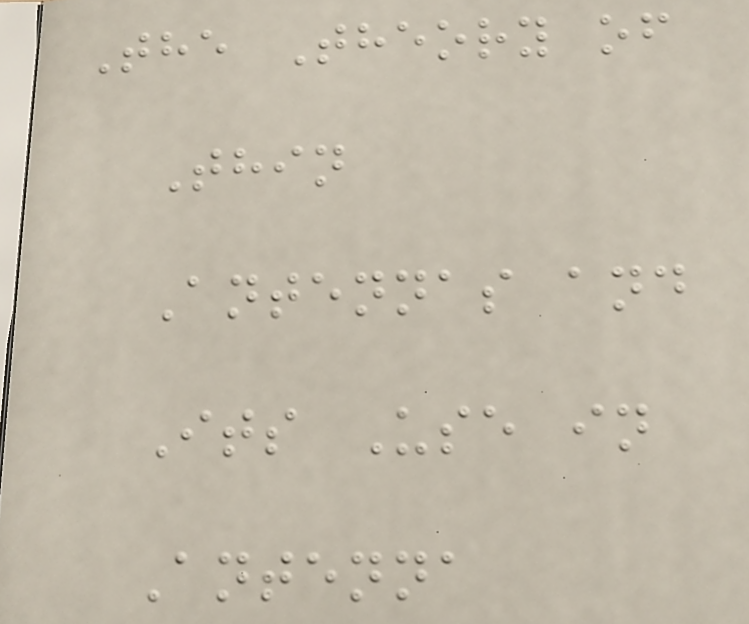The Theory of
Thin
Antennas and
Its Use in
Antenna
